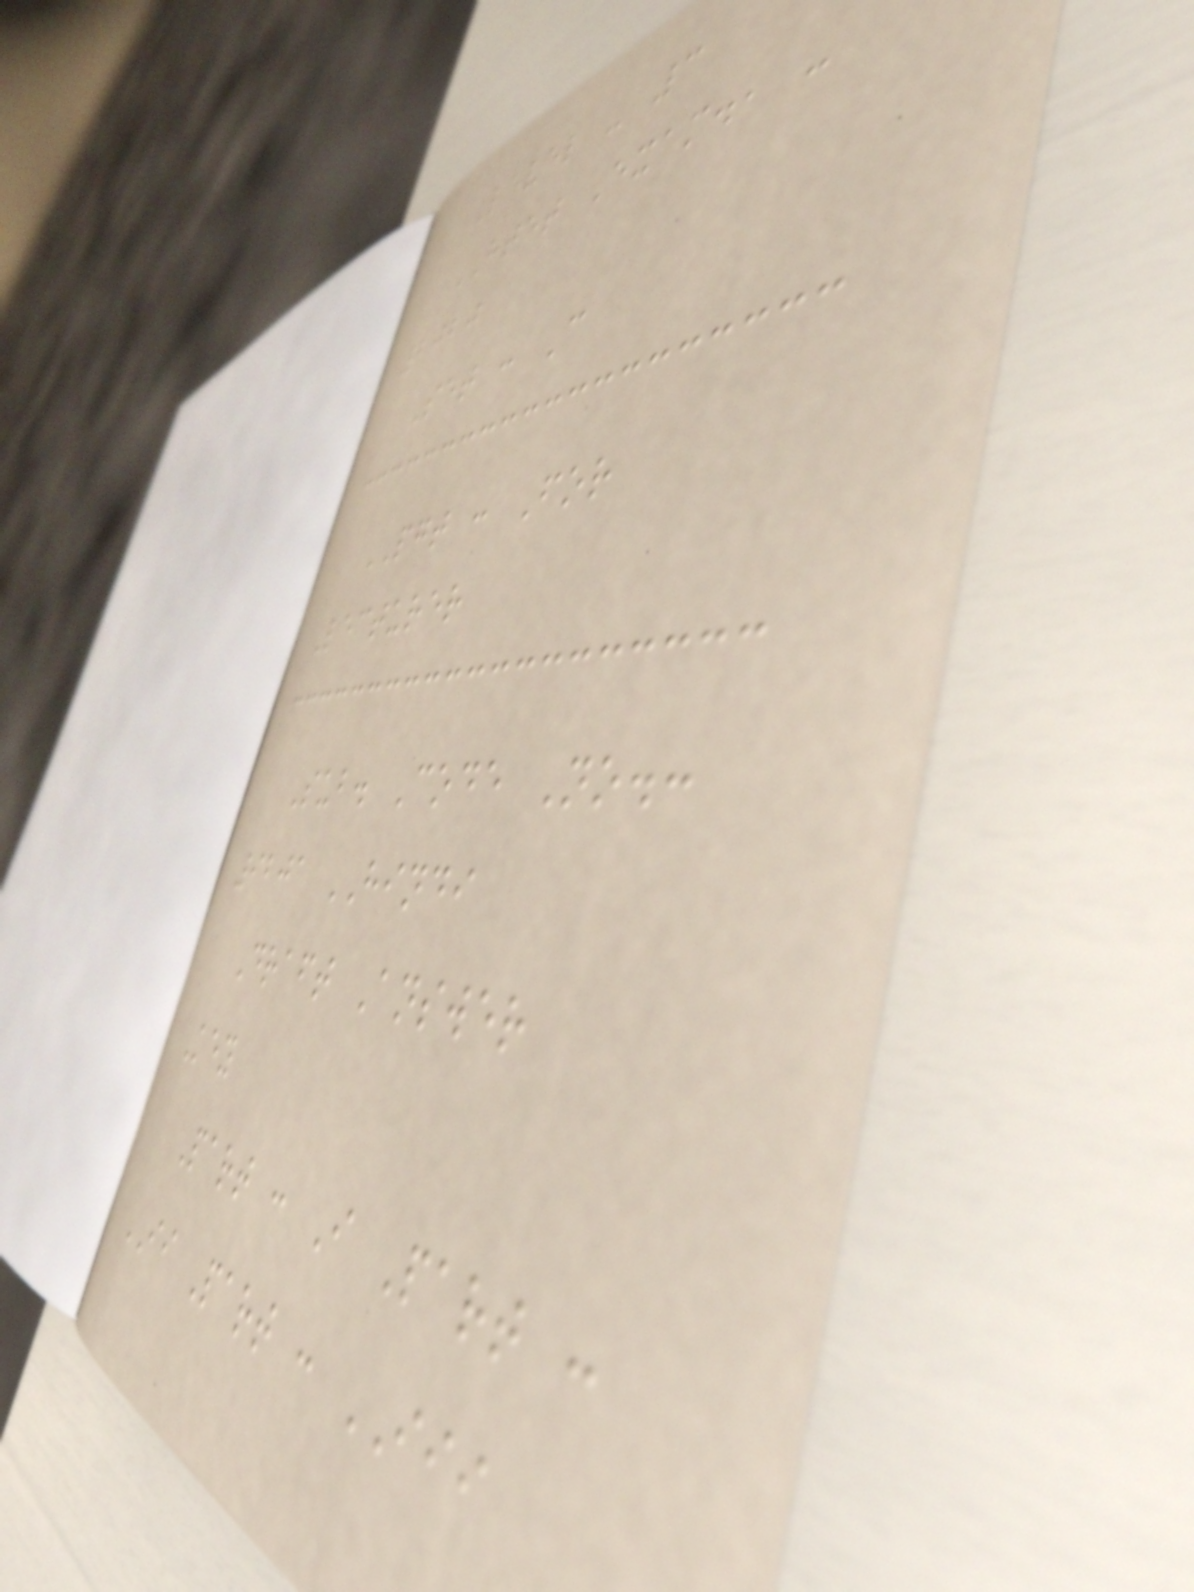Level - 3
HTET Exam., -
2020
Set : C
PGT : For
Lecturer
Sub. Code No.:
9201 HINDI
Draft Answer
Key
Part : I Part :
II Part : III
